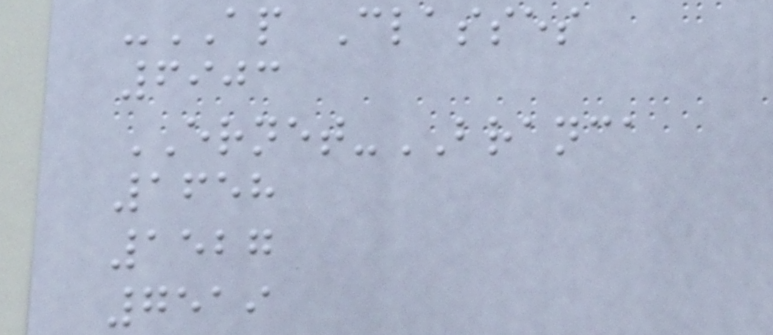-AP Classes
6903
ERNET-BRANCA
1658
1527
7519
